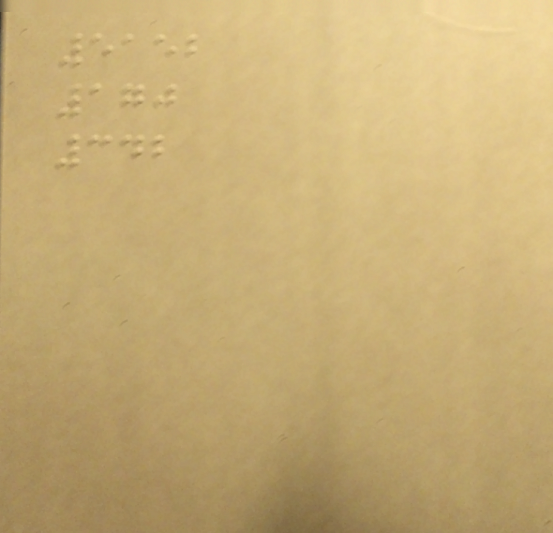5152
170
342
